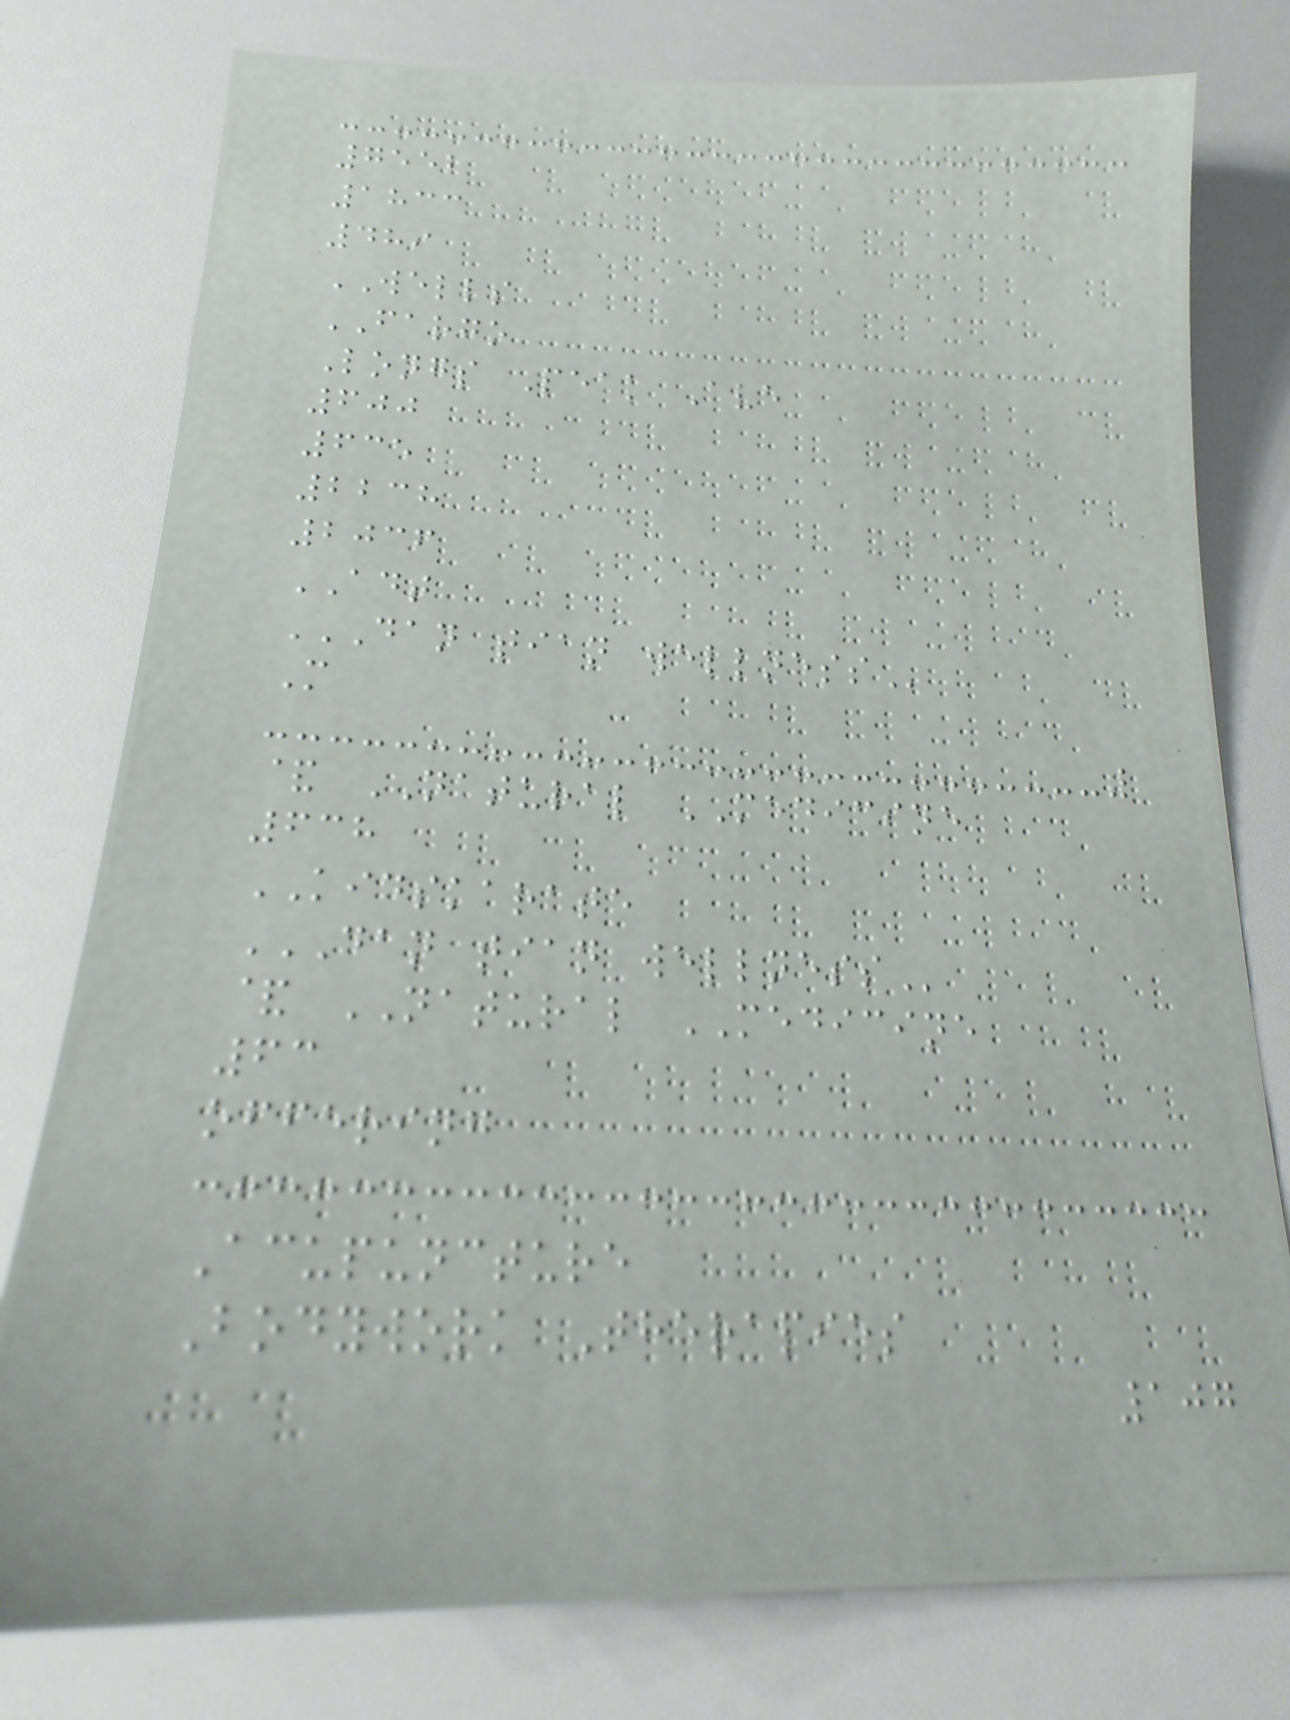7552
1833
489
WELLS
FARGO
Longs Peak Ave
600
635
2238
2036
ADT
DAN TIAN WELLNESS
M
& NATURAL MEDICINE
638
KIDSKARATE
DAN TIAN WELLNESS
& NATURAL MEDICINE
63
offering
Acupuncture
Bodywork Therapies
107
